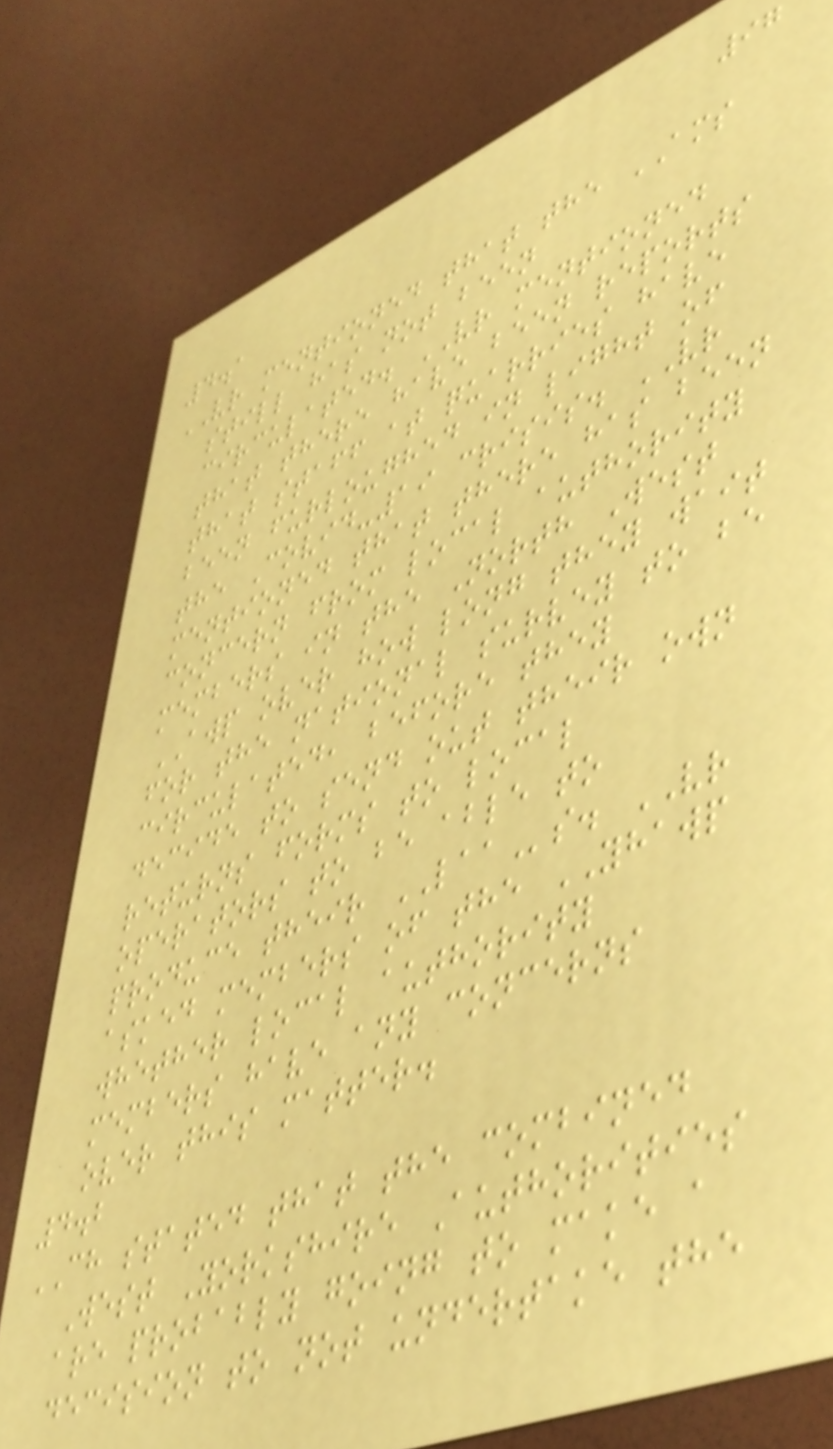97
4.1
VR mentioned that the AMS
still has not been
circulated. VR mentioned
that there have been reports
that staff at quarries have
been furloughed in light of
the Covid-19 crisis. VR
mentioned that there has been
concern from local authority
members in the North West
AWP over how long they wait
for the national survey to be
circulated, before they
decide to send out their own
returns forms to local
operators to be able to
produce their LAAs. VR
asked members of the YHAWP
whether local authority
members have any concerns
over this matter.
4.2
CH stated that the combined
West Yorkshire Authorities
are probably going to make a
decision to not undertake the
